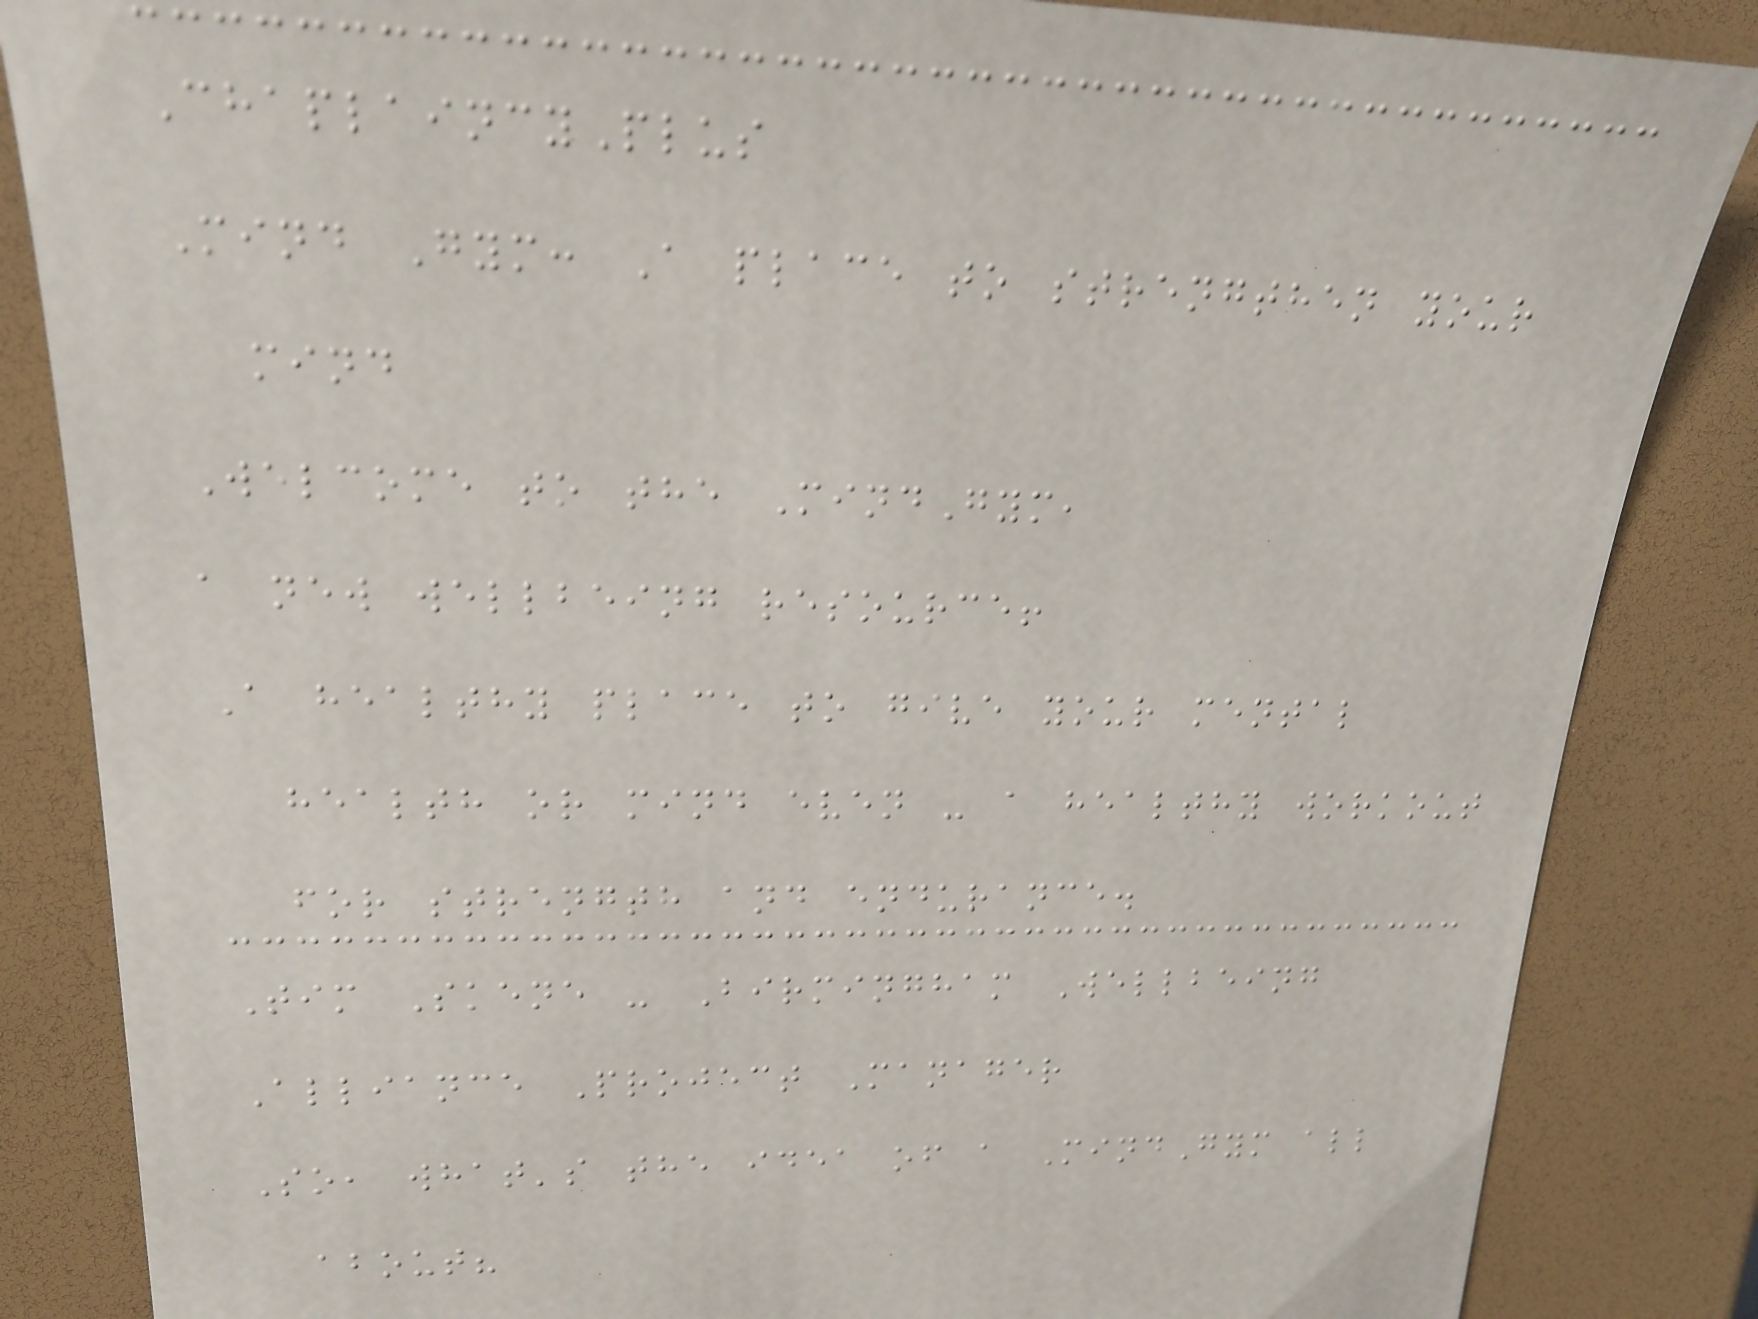ChaplaincyPlus
Mind Gym: A place to strengthen your
mind
Welcome to the MindGym,
a new wellbeing resource!
A healthy place to give your mental
health or mind even - a healthy workout
for strength and endurance.
Tim Skene - Birmingham Wellbeing
Alliance Project Manager
So, what's the idea of a MindGym all
about?
